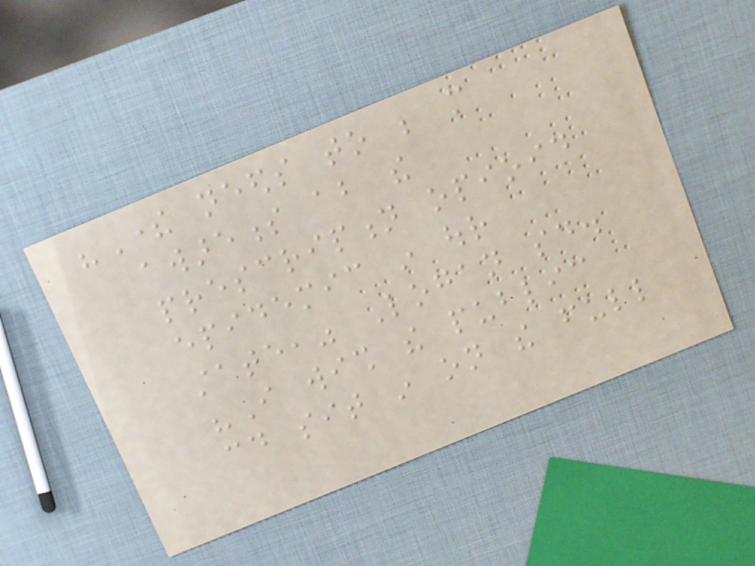"There needs to be more
awareness about the
prescription opioid
epidemic in our
state," Logan said.
"I wish the public
could sit in on the full
